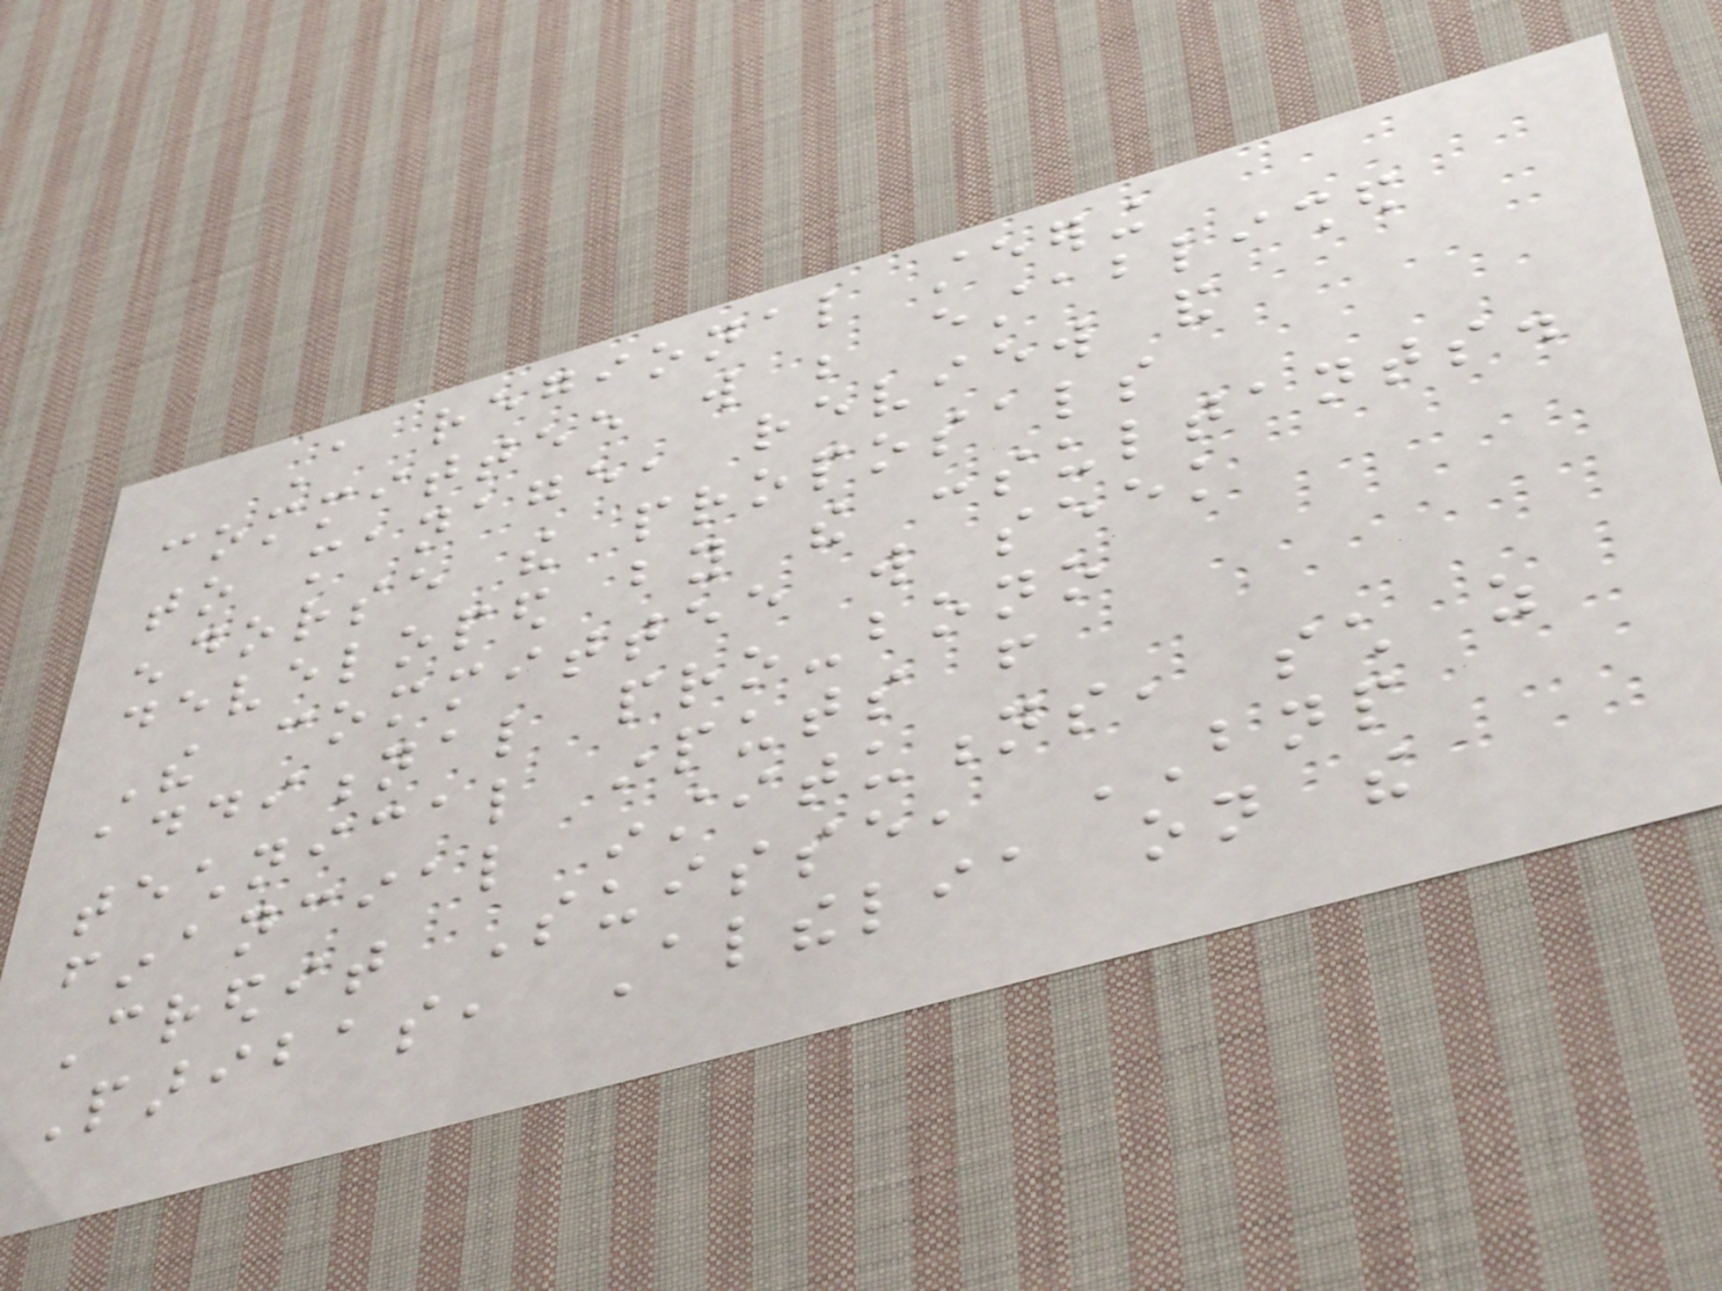A regional steering
committee will be established
to manage, review and
endorse the proposals
developed by the consultants.
The committee will seek
additional pro-bono
technical inputs from
financial institutions, such as
Credit Suisse, BNP
Paribas, Althelia on the
